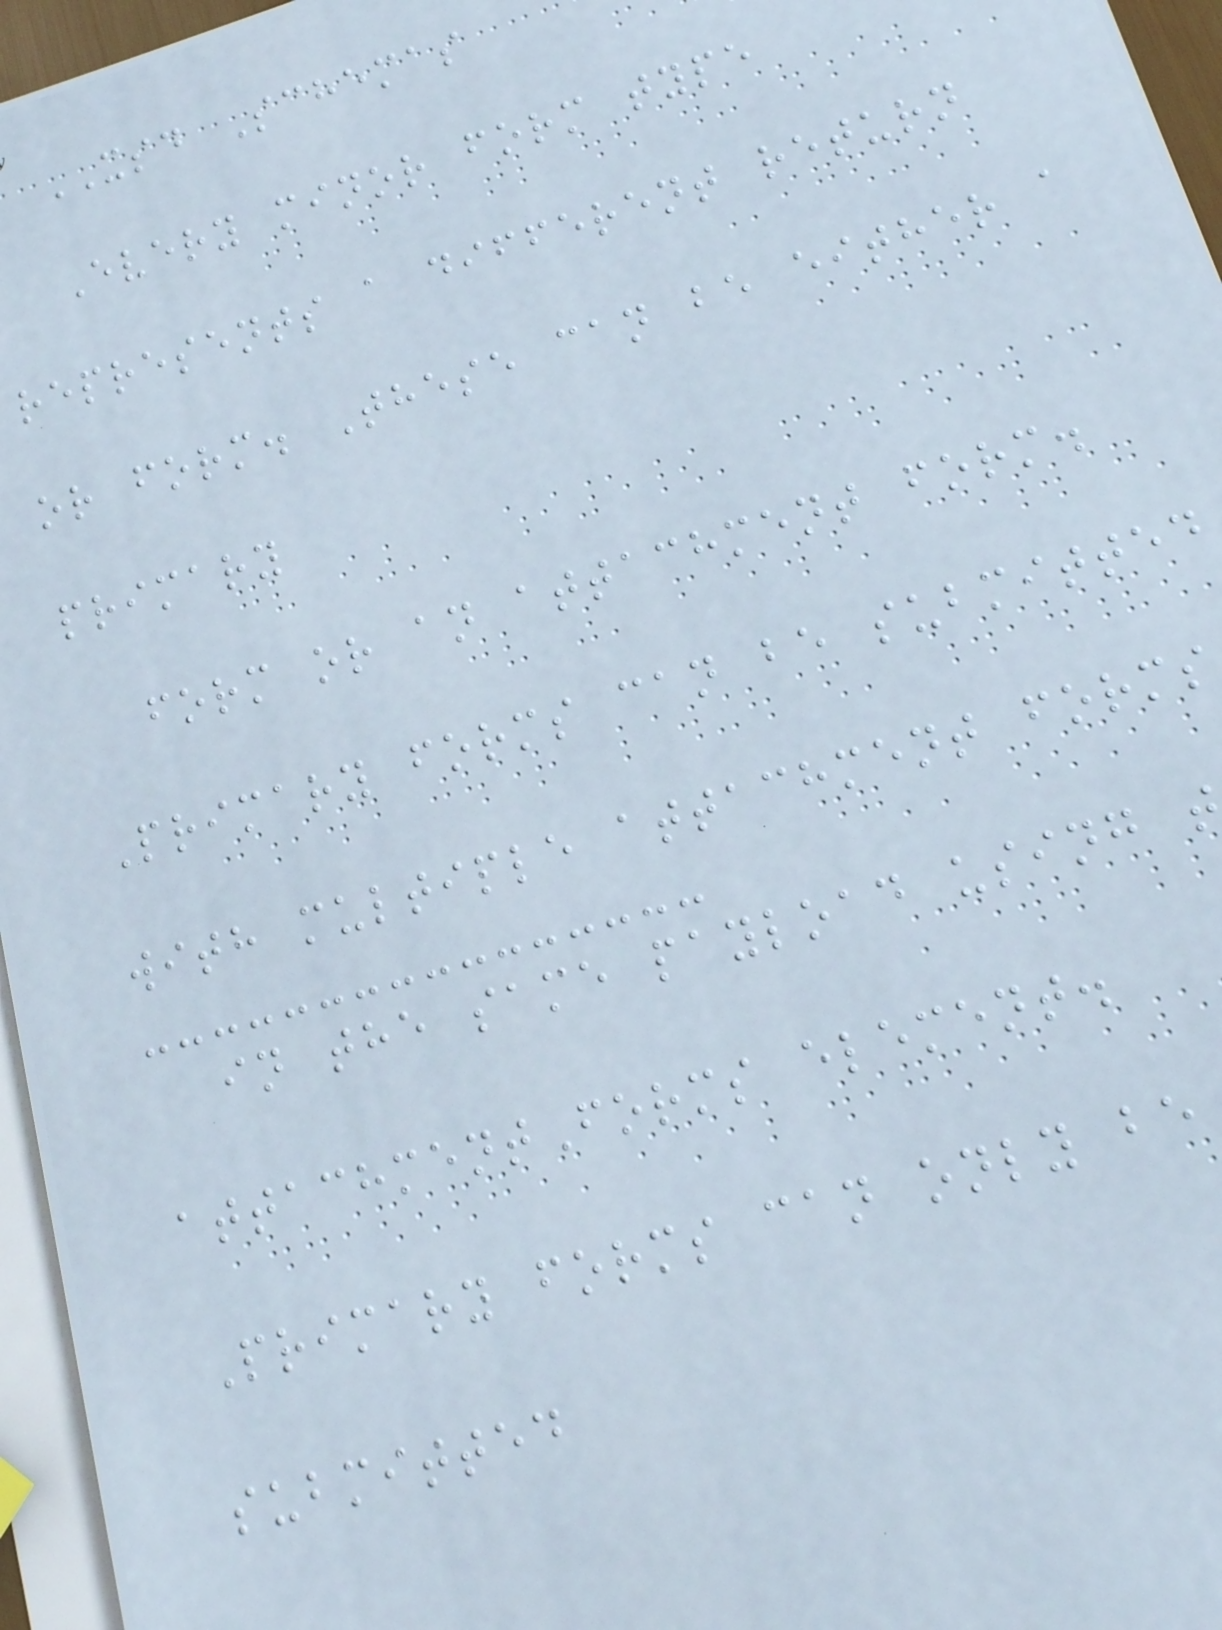XSD Schemas
Every minor form type
represents a different return
or form. These can be either a
primary
form or an attachment form.
Primary forms can be submitted
with multiple attachment forms
in the same payload using
attachmentForms element.
Primary forms can only be
submitted
